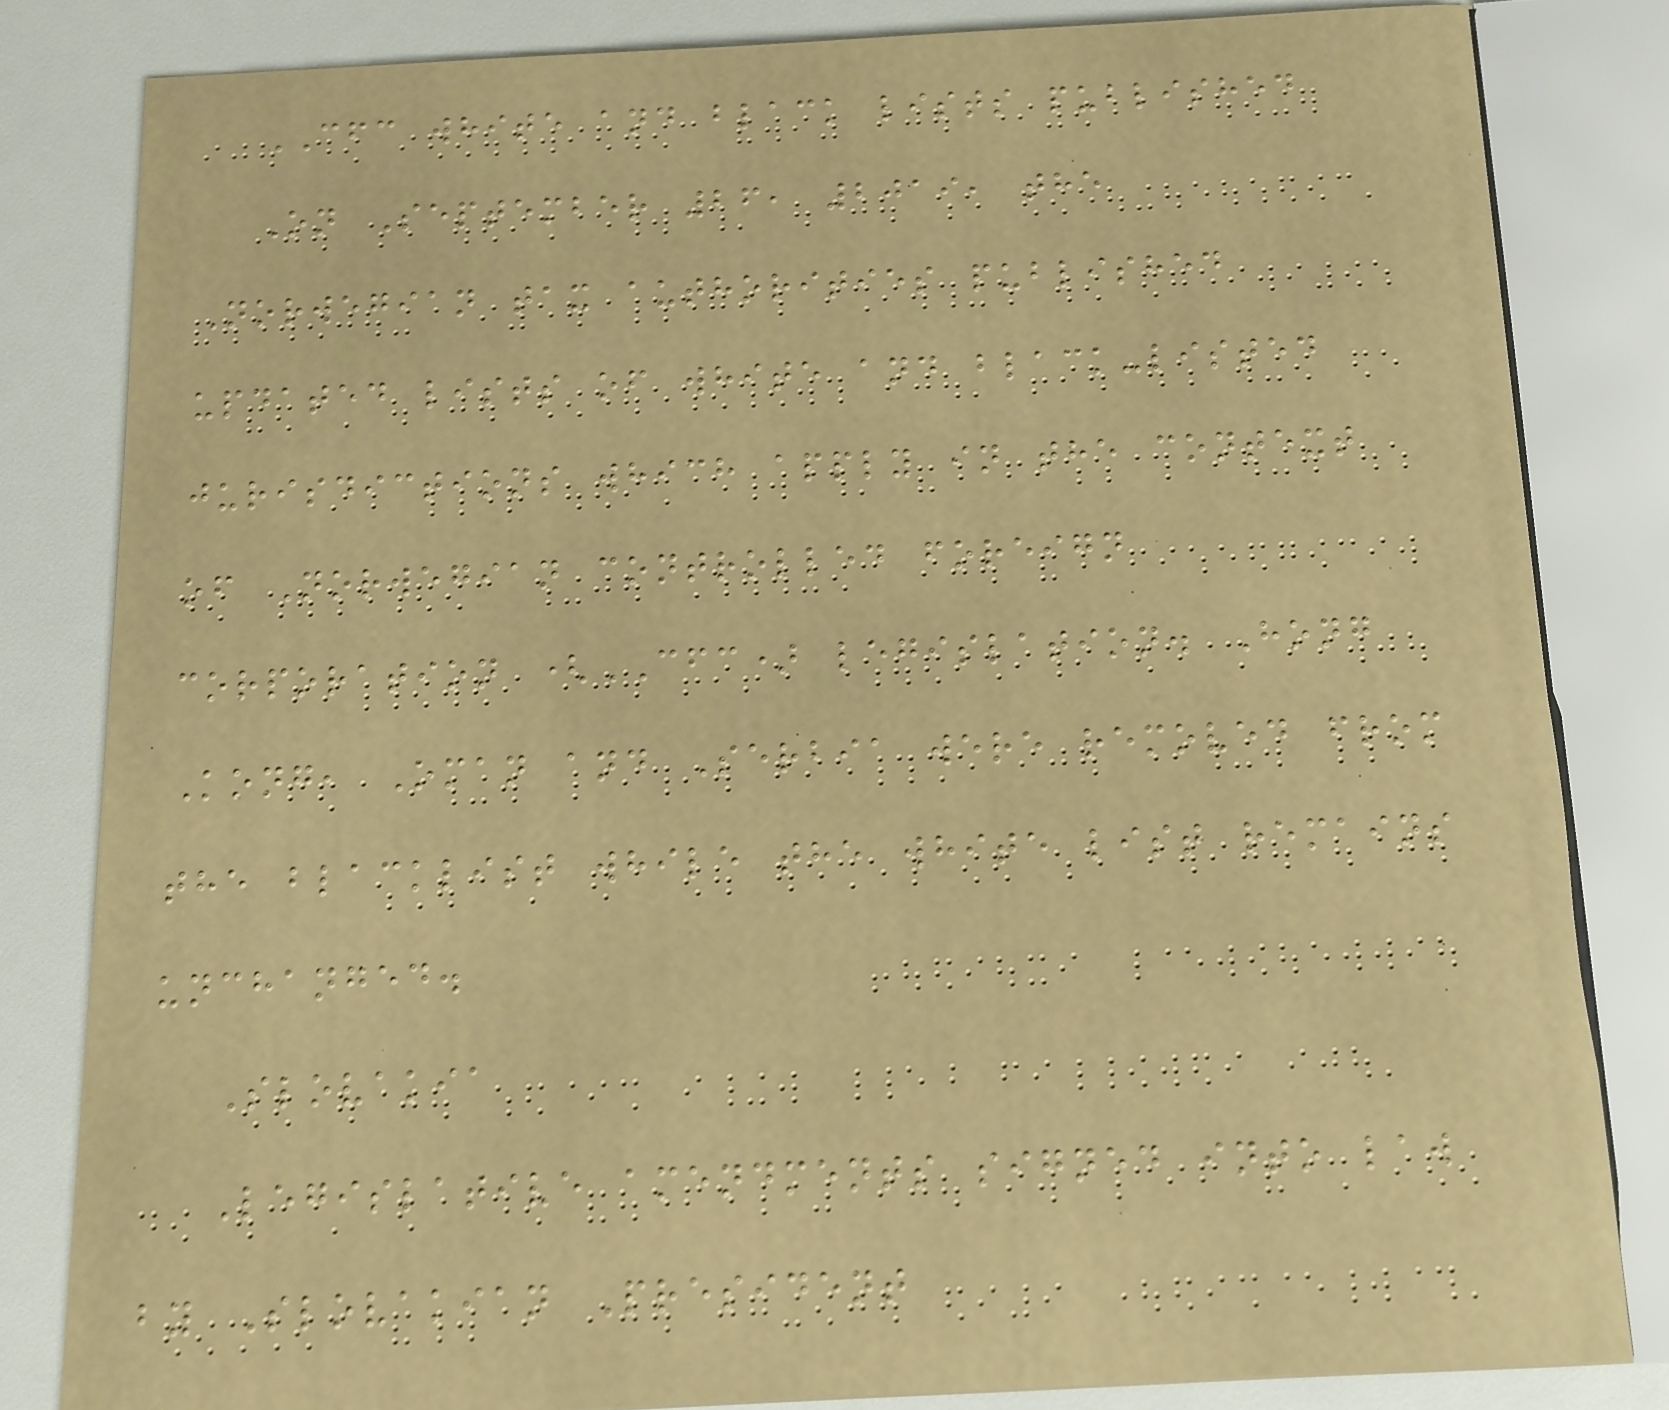CFC white and black lists published
On September 26, 2019, the
Norwegian tax authorities published
updated lists of white and black-listed
jurisdictions which apply in the context
of Norwegian controlled foreign
corporation (CFC) legislation. Hong
Kong, Oman and Serbia were removed from
the blacklist while the white list remains
unchanged.
Slovakia
Legislative amendments signed into law
by Slovakian President
